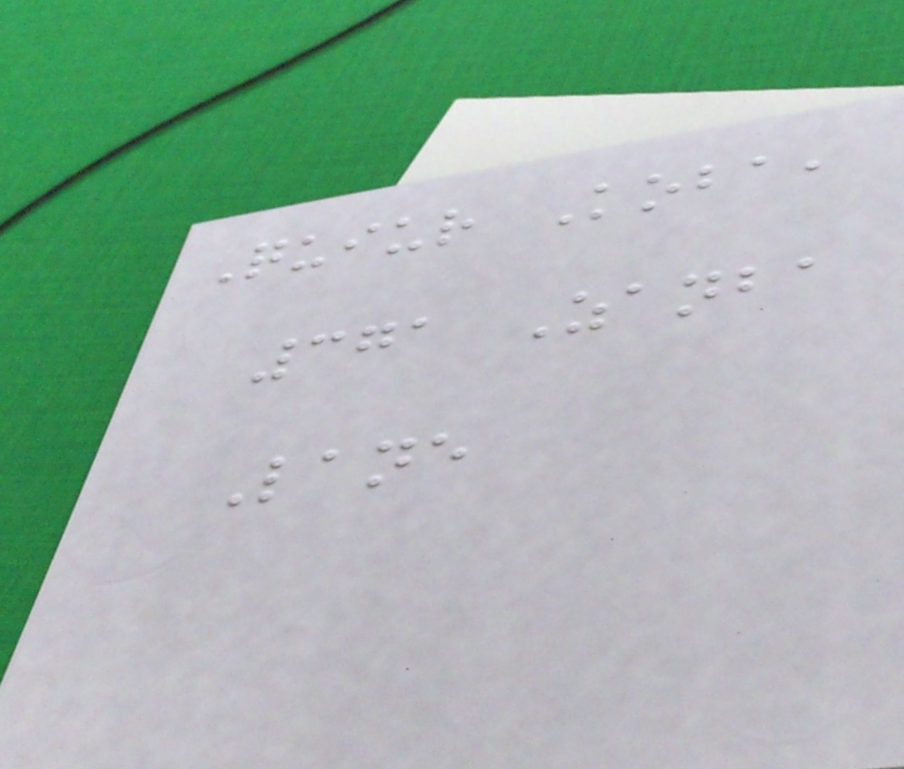Quiur Koba,
371 Zanba
Lane
